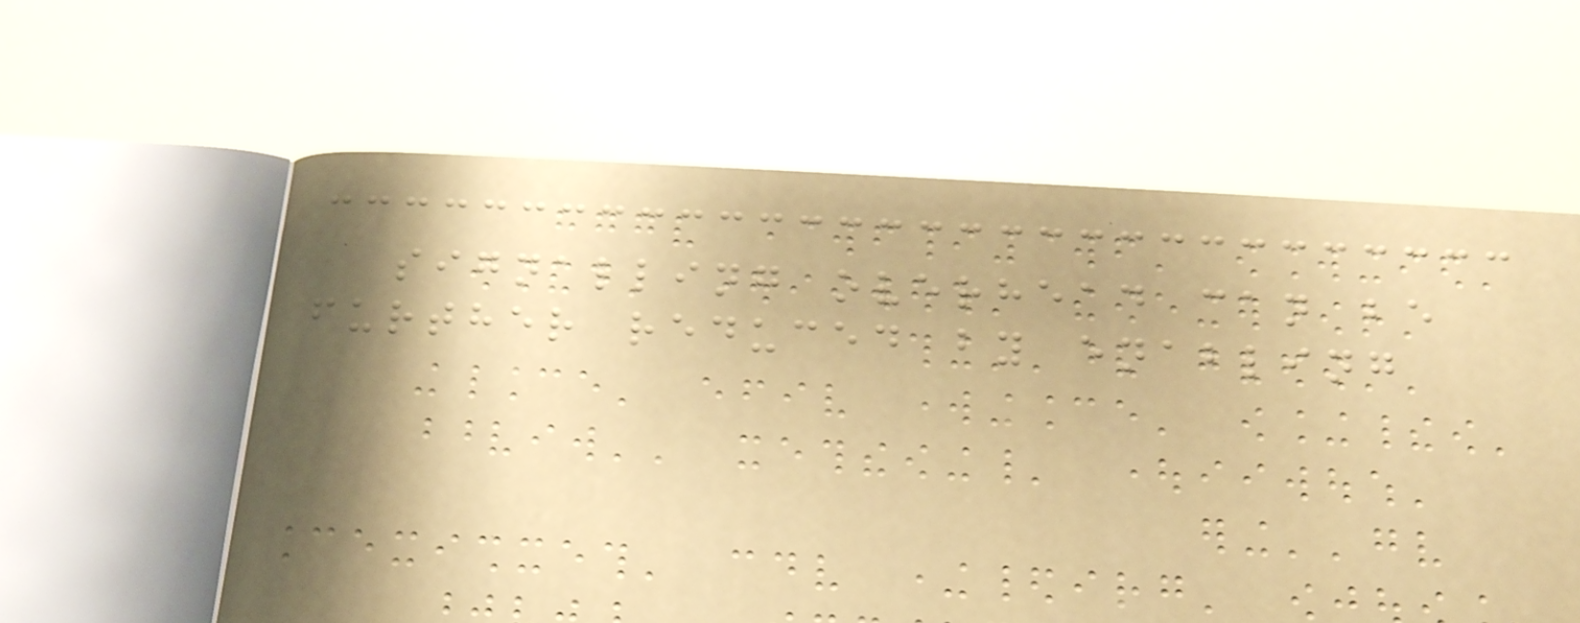signalling overhead can be
further reduced by enabling
